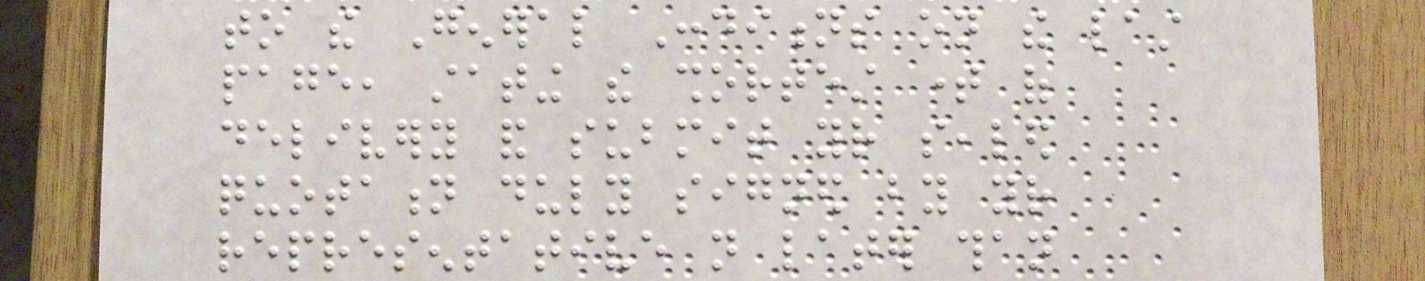to the General Conditions on the last
page, stating the shortest time of
delivery and submit your sealed
quotation duly signed by your
representative not later than
